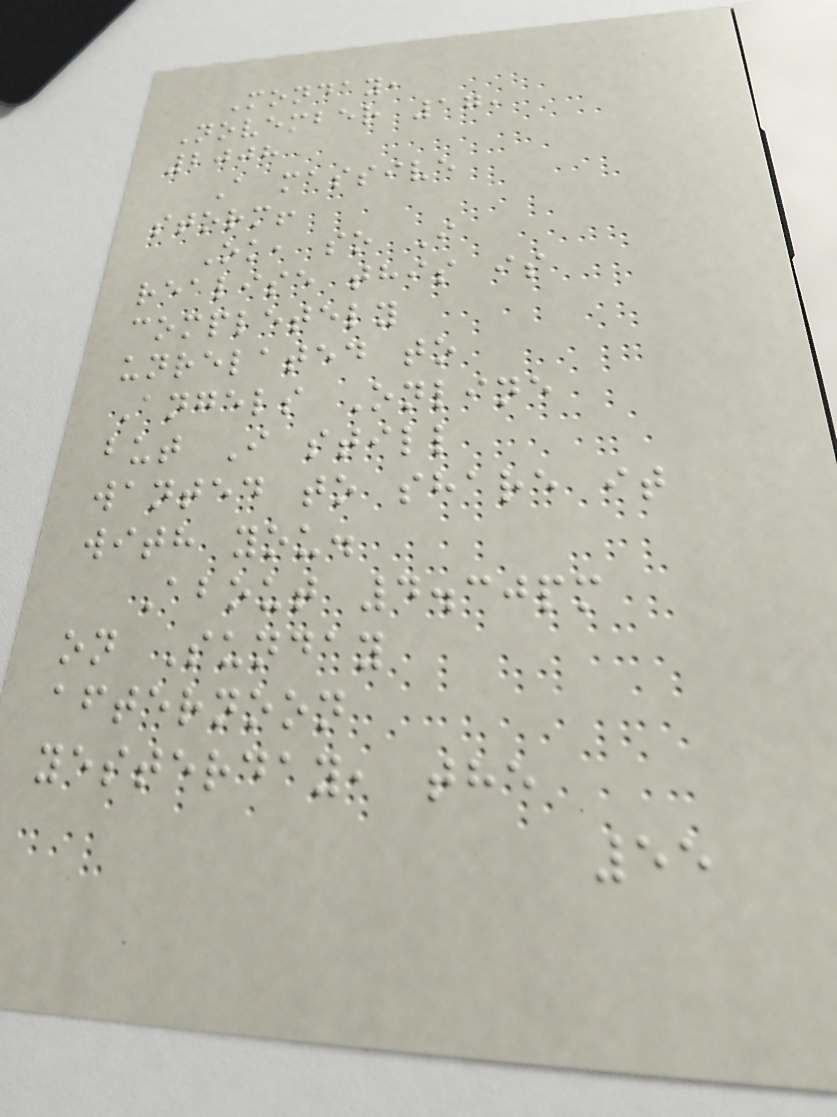Monday,
November 17,
2008
A massive
storm!
Ok, so I
realise this is
completely
unrelated to
Angels Online
but I still
wanted to share it
with you.
About 4.30pm
on Sunday
afternoon
yesterday, the
55
